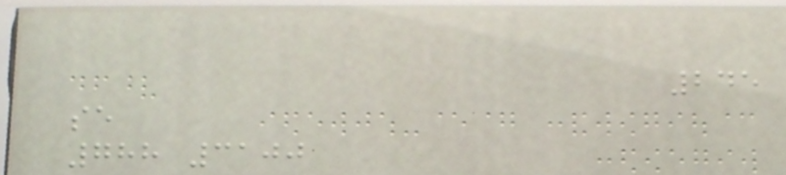245
se
788 3100
